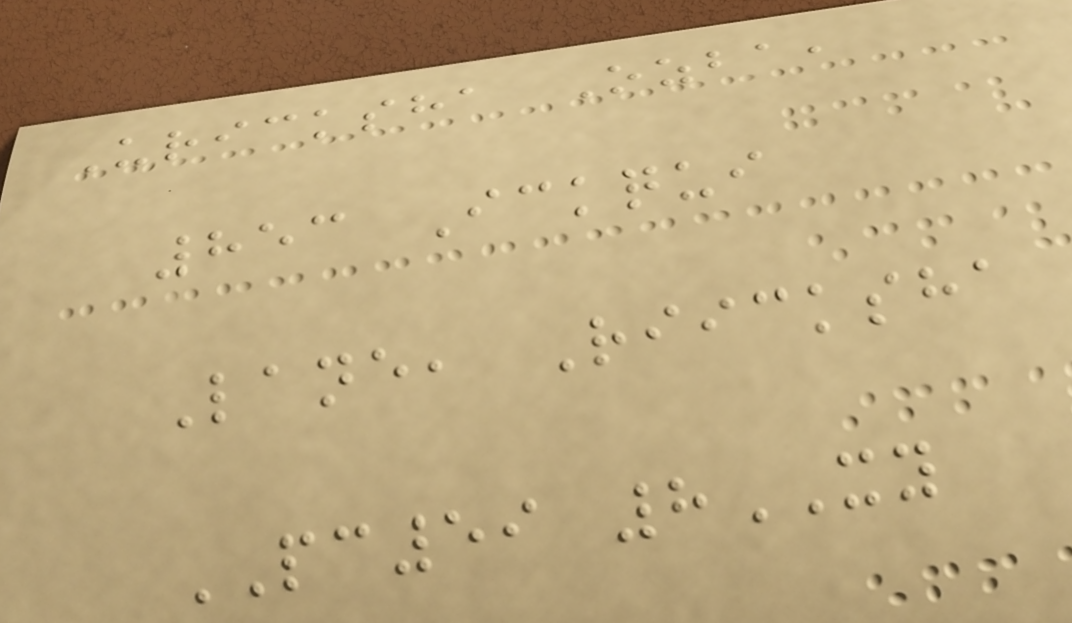Uricksha Ozba,
853 Ickqui
Lane, Riicksha
PC59 8XY
